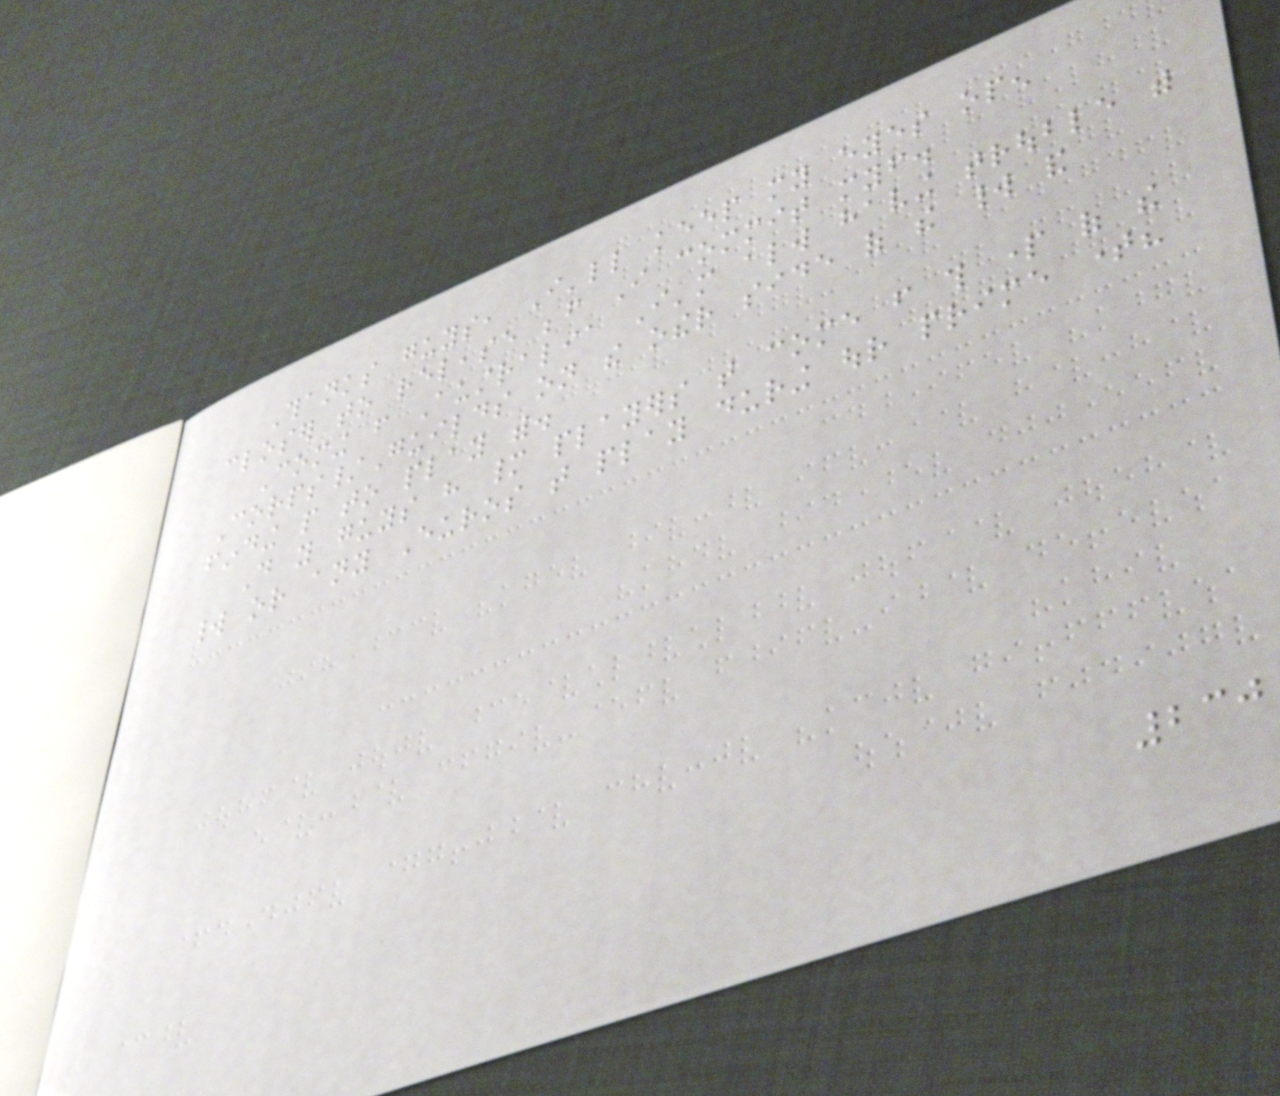Thanks guys, I'll keep my eyes open
closer to release before I commit myself.
Coming from Australia I'm always having trouble with
Corps/Guilds on the other side of the world and
finding people to play with.
Do you guys have many players that come from this part of the
world or any Euros that play during our prime time?
230
